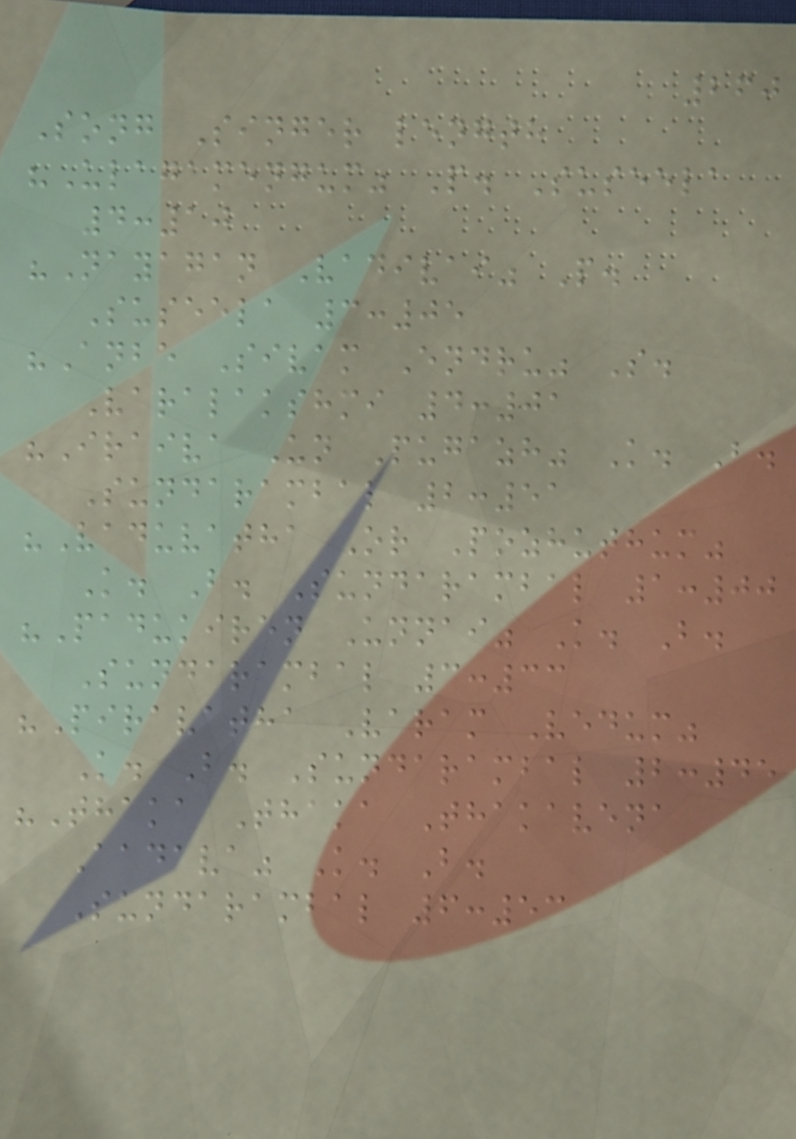260
Song Singer length
"Ulagamengum" P. Suseela
4:10
"Nayagan Vadivai" P.
Suseela 3:05
"Anbe Sivam Endru" S.
Varalakshmi 4:01
"Iraiva Un Pugazh" K. B.
Sundarambal 2:51
"Vaduvatha Or Pozhuthum"
K. B. Sundarambal 1:00
"Padukiren Unnai" K. B.
Sundarambal 3:33
"Piravatha Varam Vedum"
K. B. Sundarambal 2:45
"Thaka Thaka Thakavena
Aadava" K. B.
Sundarambal 6:53
